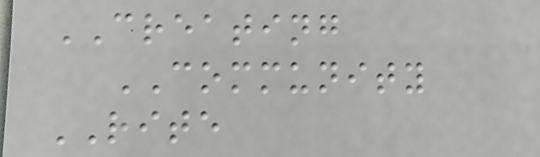CREATING
COMMUNITY
RITE
